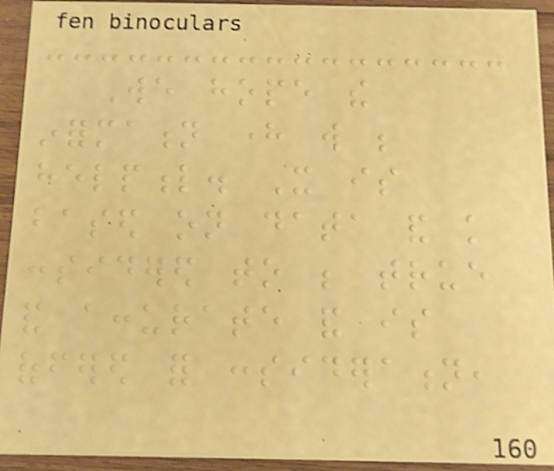We hope the
information here will be
helpful. It is
based on data and knowledge
considered to be true
and accurate and is
offered for consideration,
